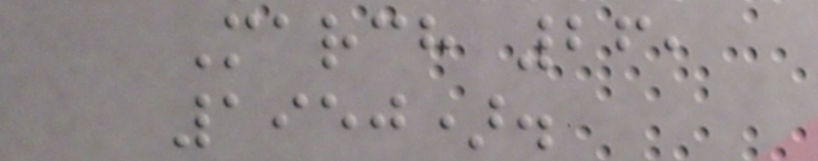March 26,
1950).
